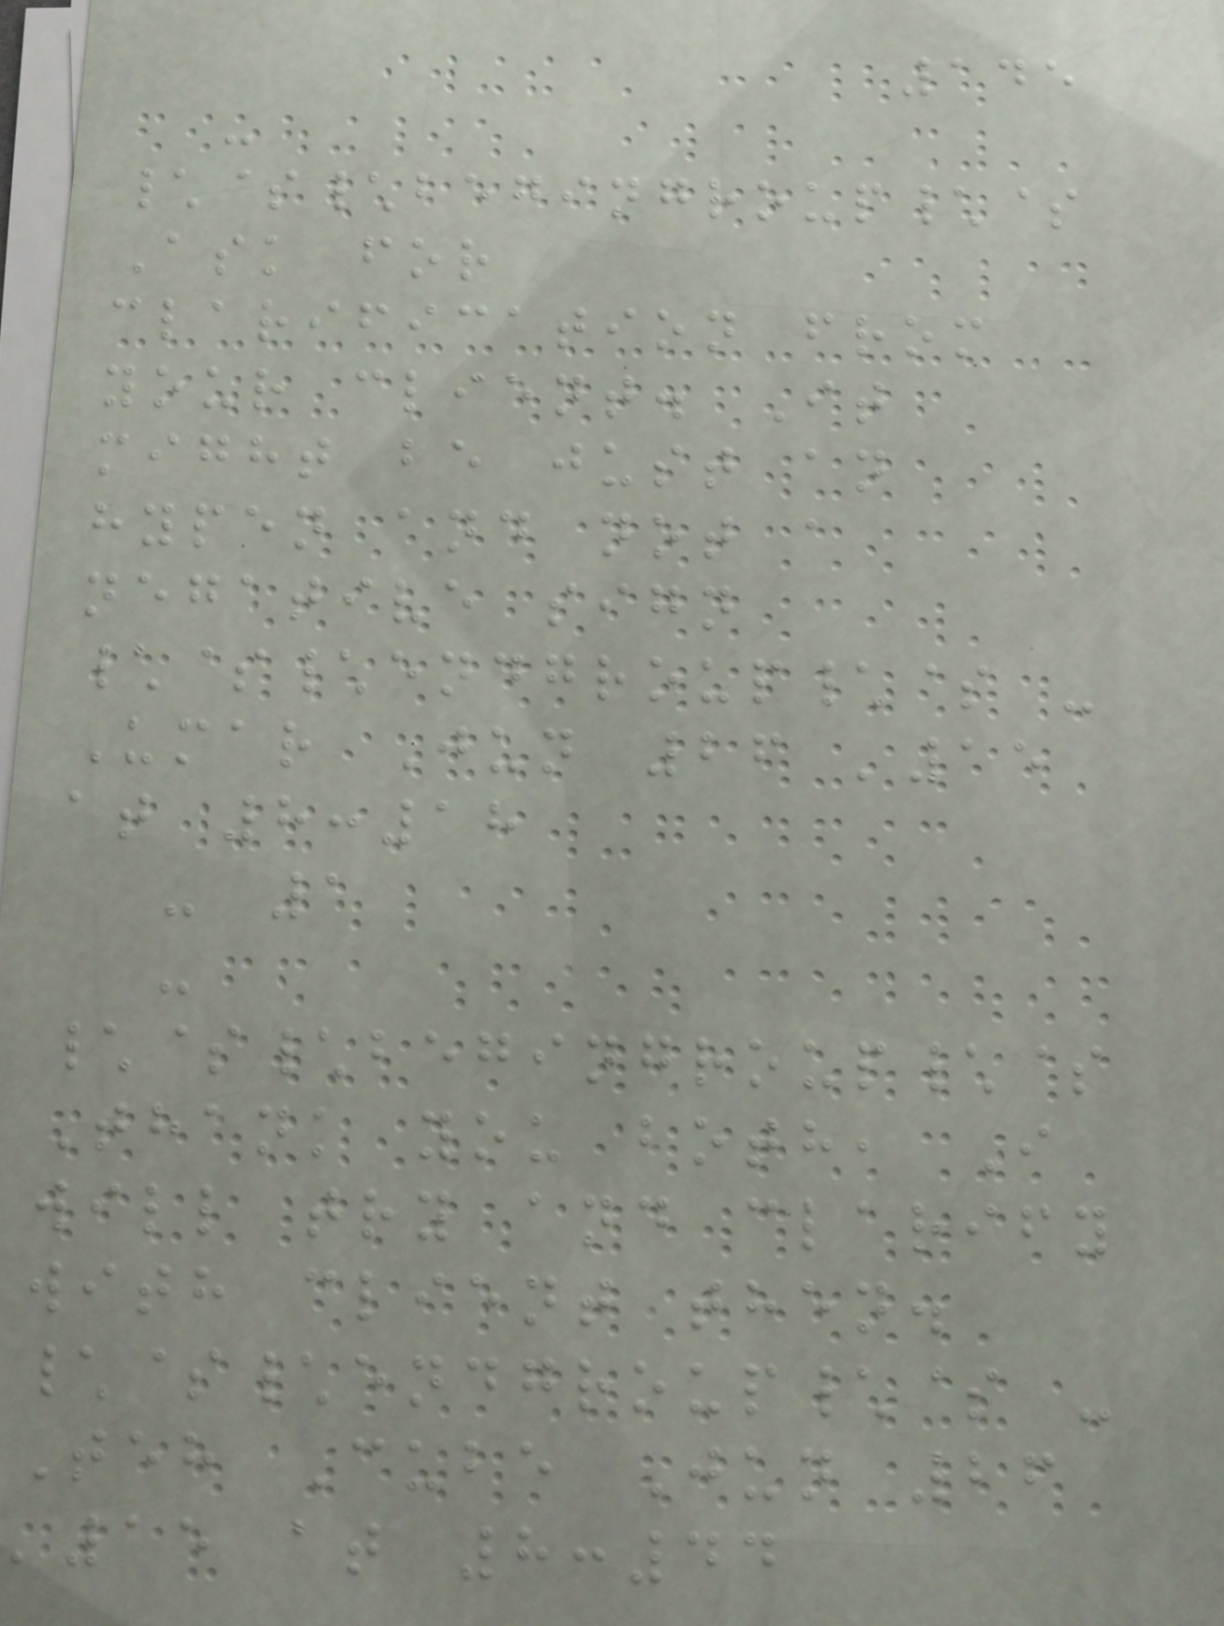145
-
\$\begingroup\$
Ask for
clarification from
your client. It
might be just an
hypen and not a
negative sign
\$\endgroup\$ -
Umar Jun 26 '15
at 8:18
- 1
-
\$\begingroup\$
Thank you both, I
will try and clarify
with client then.
\$\endgroup\$ -
Teh Cube Jun 26
'15 at 8:44
